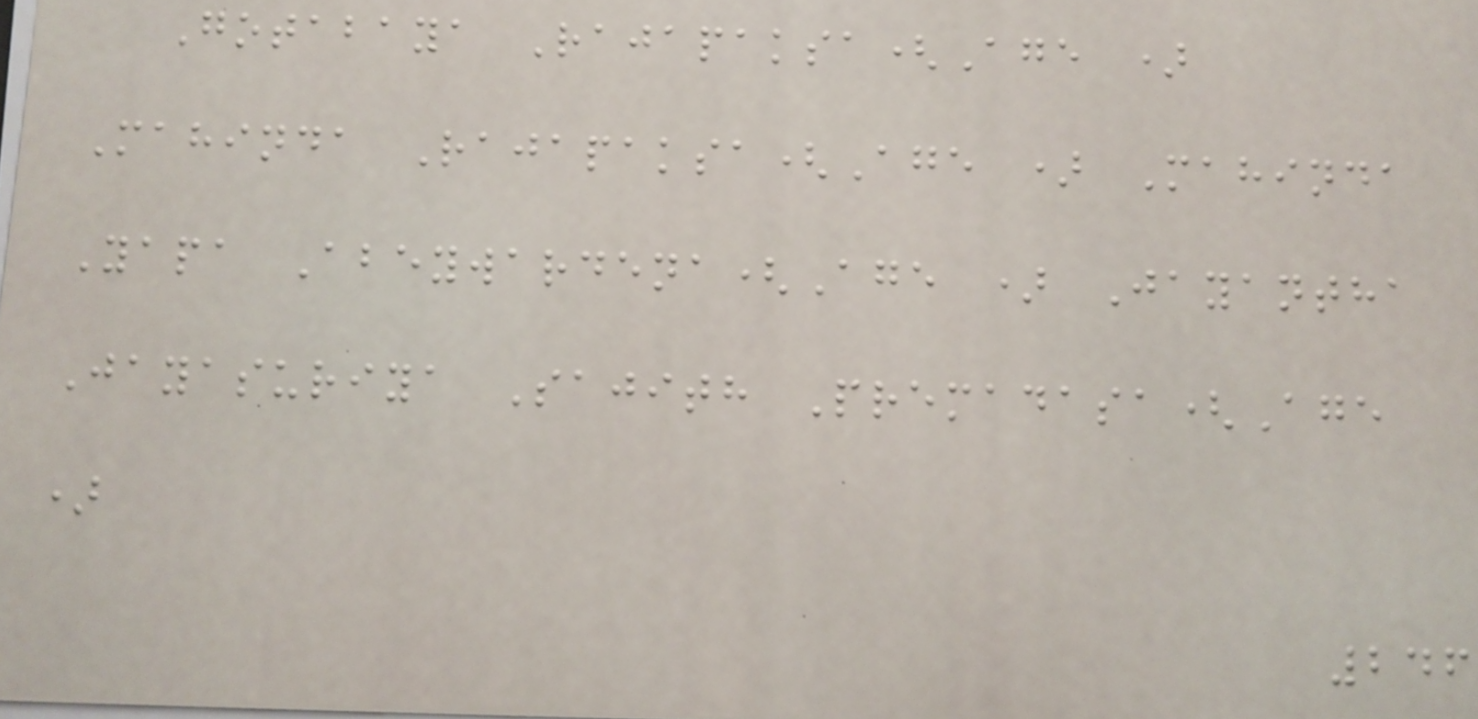Gotabaya Rajapaksa(Age )
Mahinda Rajapaksa(Age ) Mahinda
Yapa Abeywardena(Age ) Jayantha
Jayasuriya Sajith Premadasa(Age
)
246
